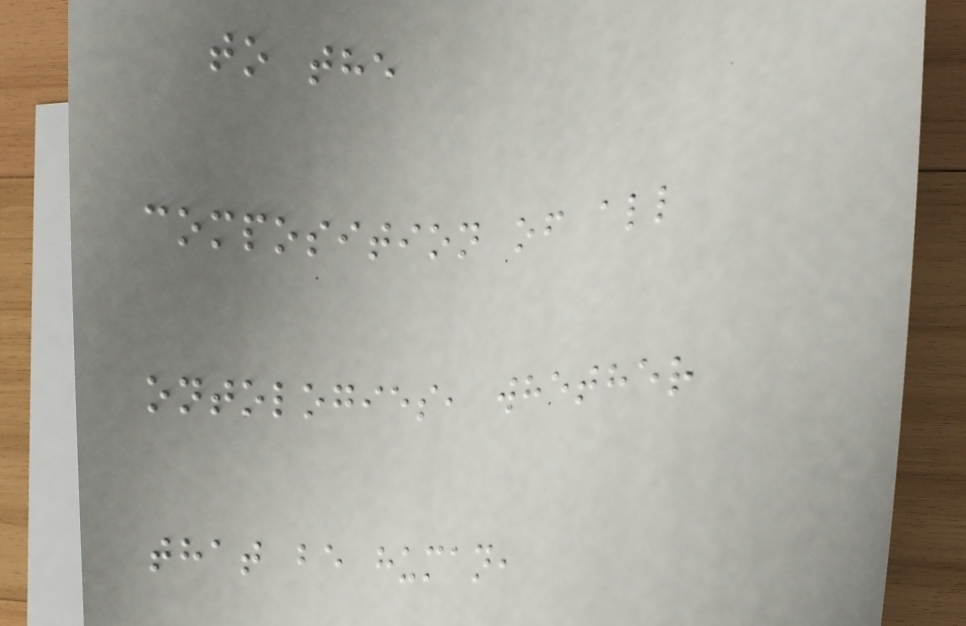to the
composition of all
ontologies, whether
that be human,
